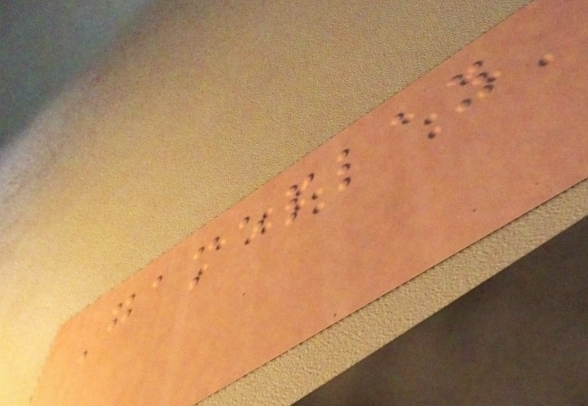Gameplay
